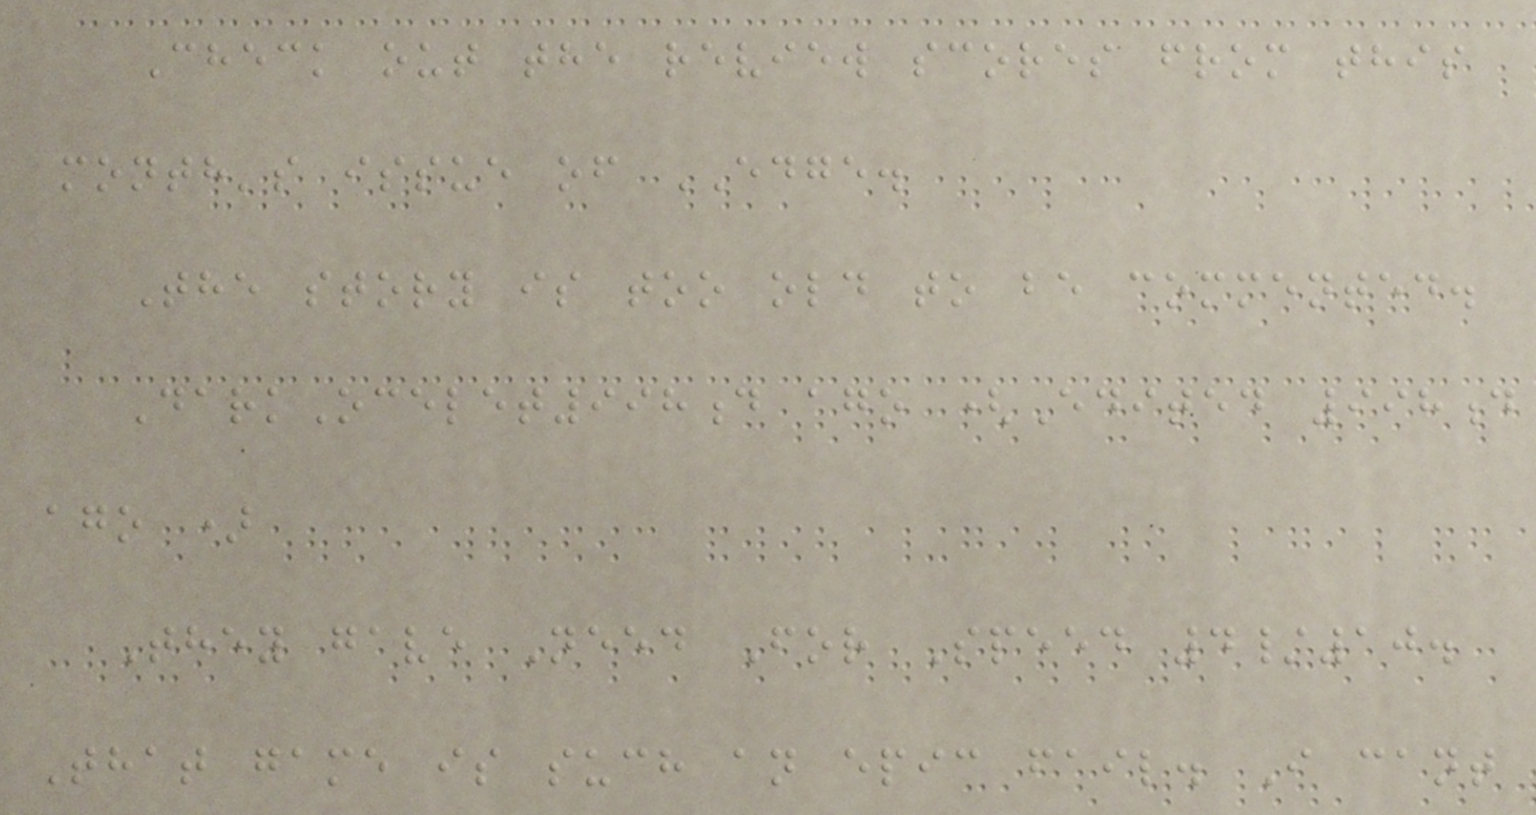Check out the review scores from this
month's issue of EDGE.
The story is too old to be commented.
DarkOcelet998d ago (Edited 998d
ago )
They gave Need For Speed 4/10.
That game is such an epic fail. I cant
